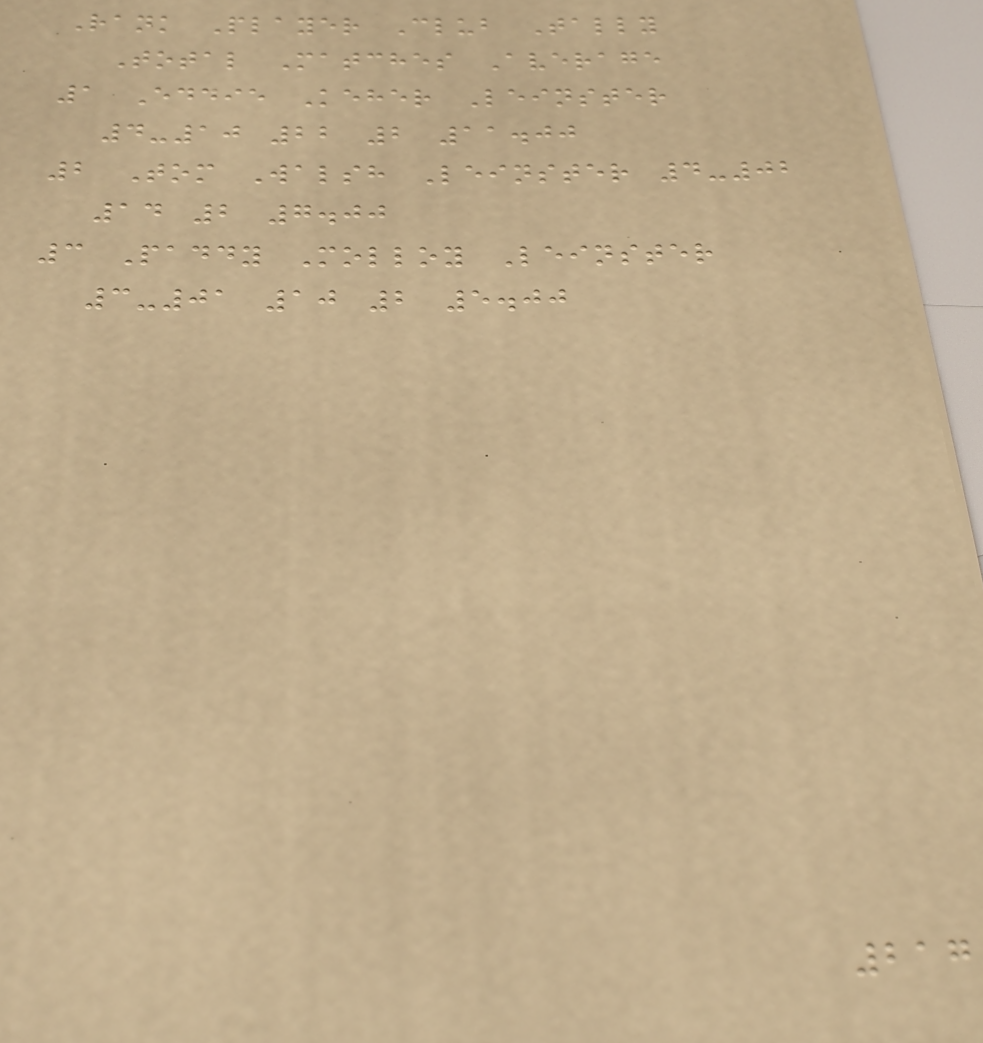Rank Player Club Tally
Total Matches Average
1 Eddie Keher Leinster
4-10 22 2 11.00
2 Tom Walsh Leinster 4-02
14 2 7.00
3 Paddy Molloy Leinster
3-01 10 2 5.00
217
